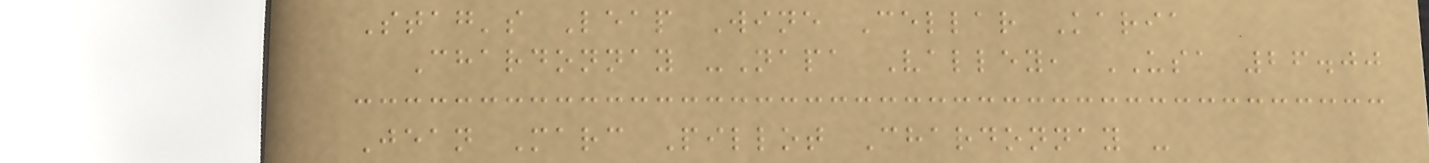Stag's Leap Wine Cellar Karia
Chardonnay -Napa Valley, USA 26.00
Jean Marc Pillot Chardonnay -
